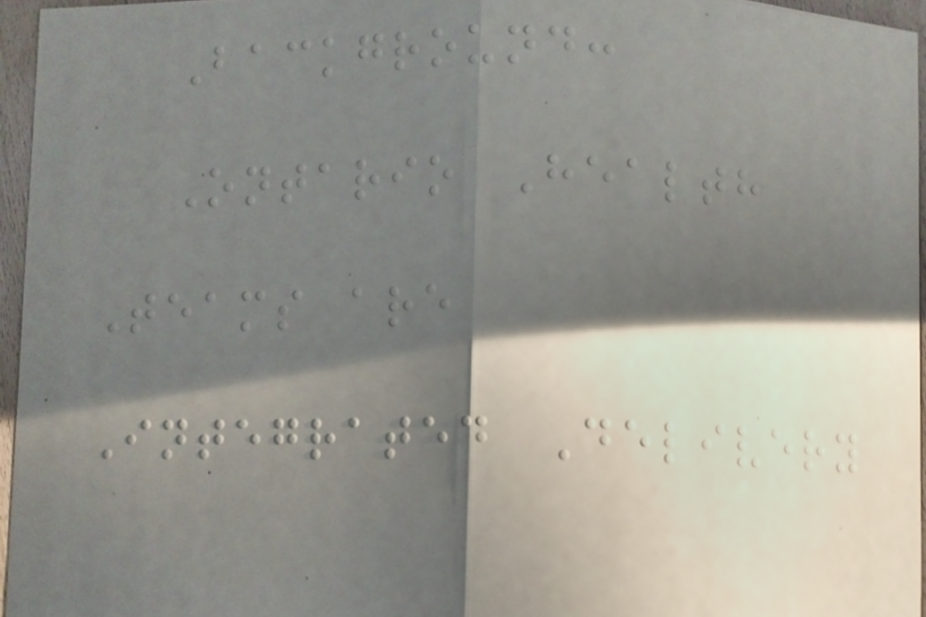Background:
Ontario Health
Teams are
Integrated Delivery
